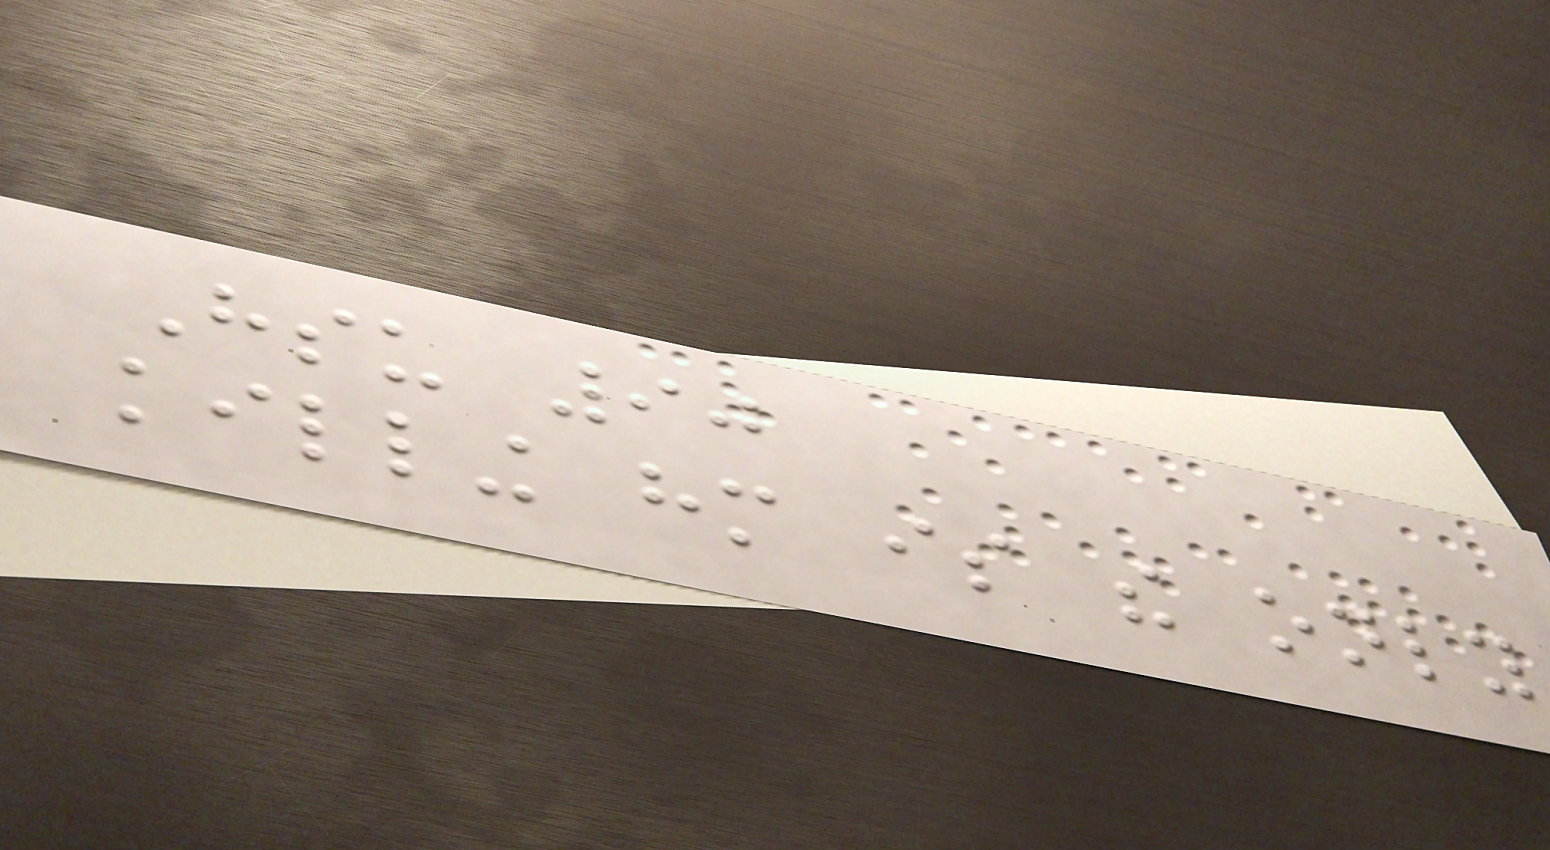Hsu 90
killing him is the only
